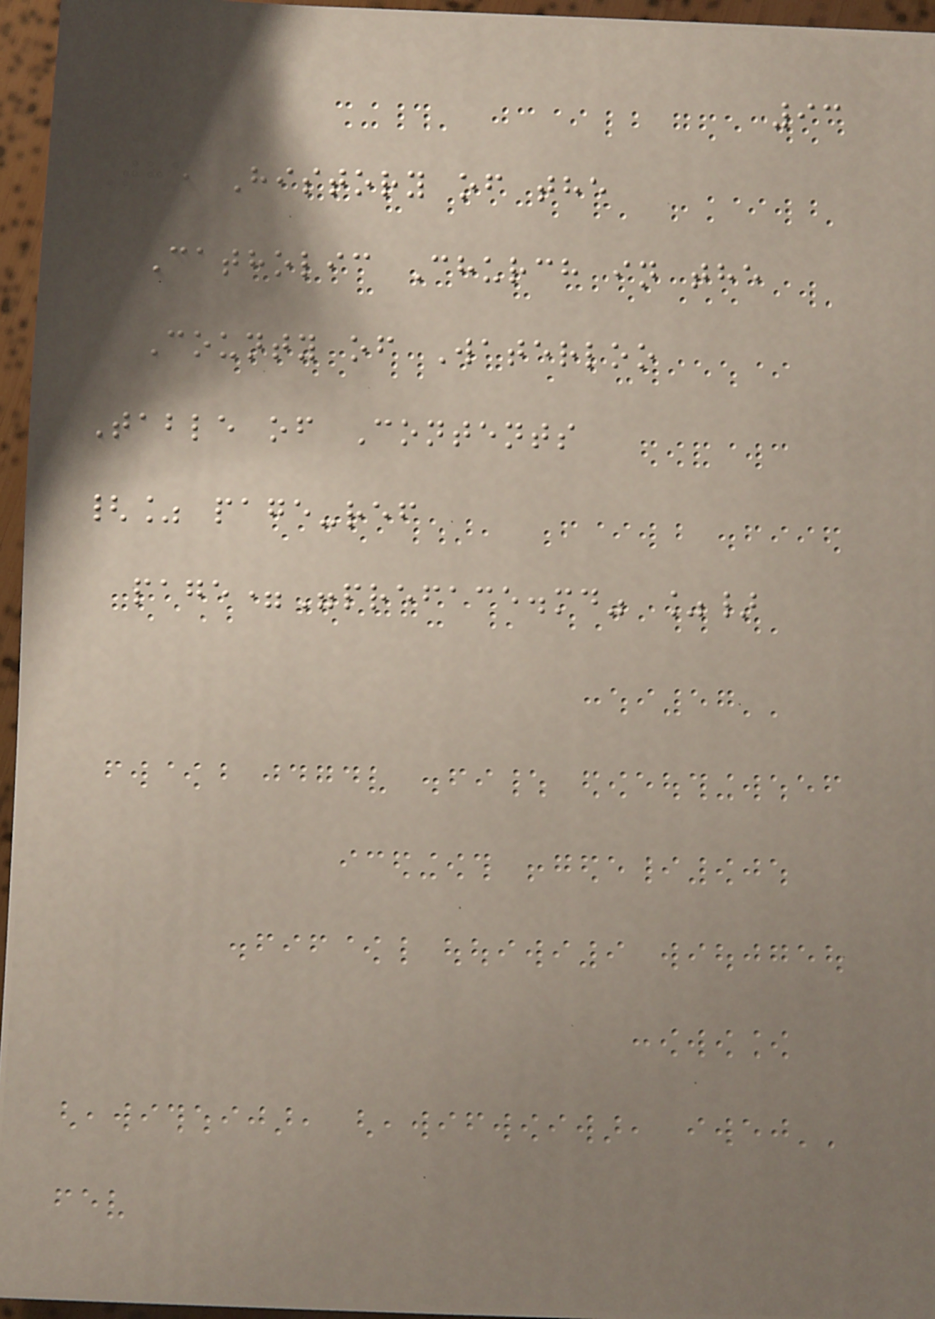93
The History of the
Catholic Church in the
County of Waterloo
Table of Contents
{% page-ref
page="preface.md" %}
